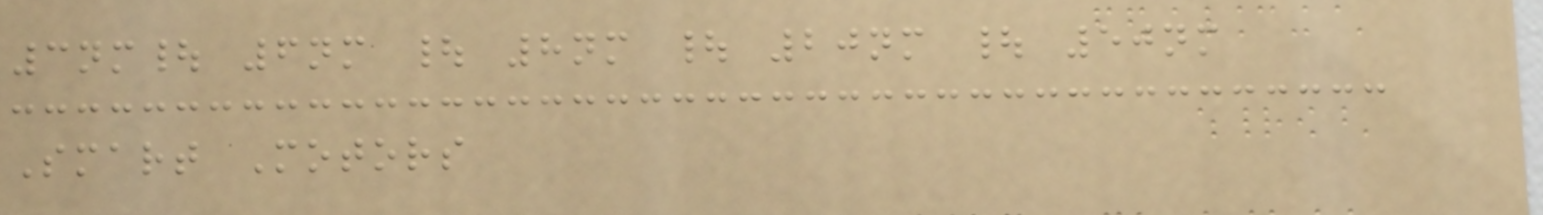3nm| 6nm | 8nm | 20nm | 50nm
Smart Motors
